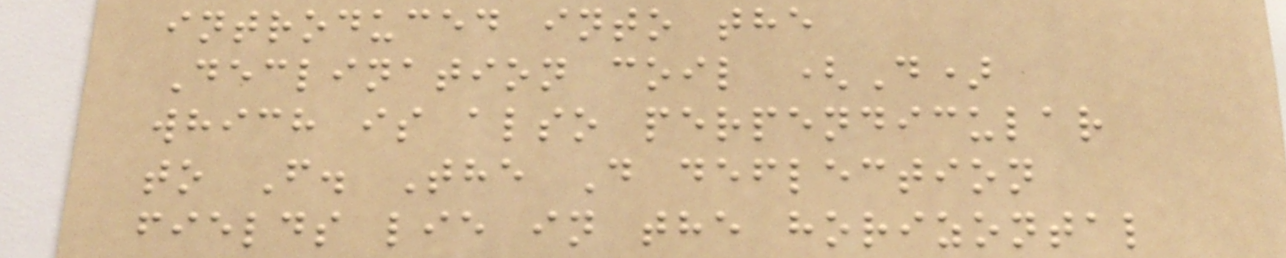introduced into the
Declination coil (D)
which is also perpendicular
to F. The D deflection
fields lie in the horizontal
